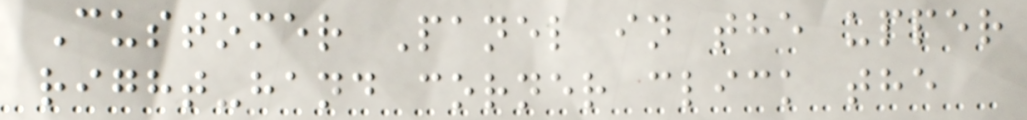Customer Panel in the upper
right-hand corner click the
